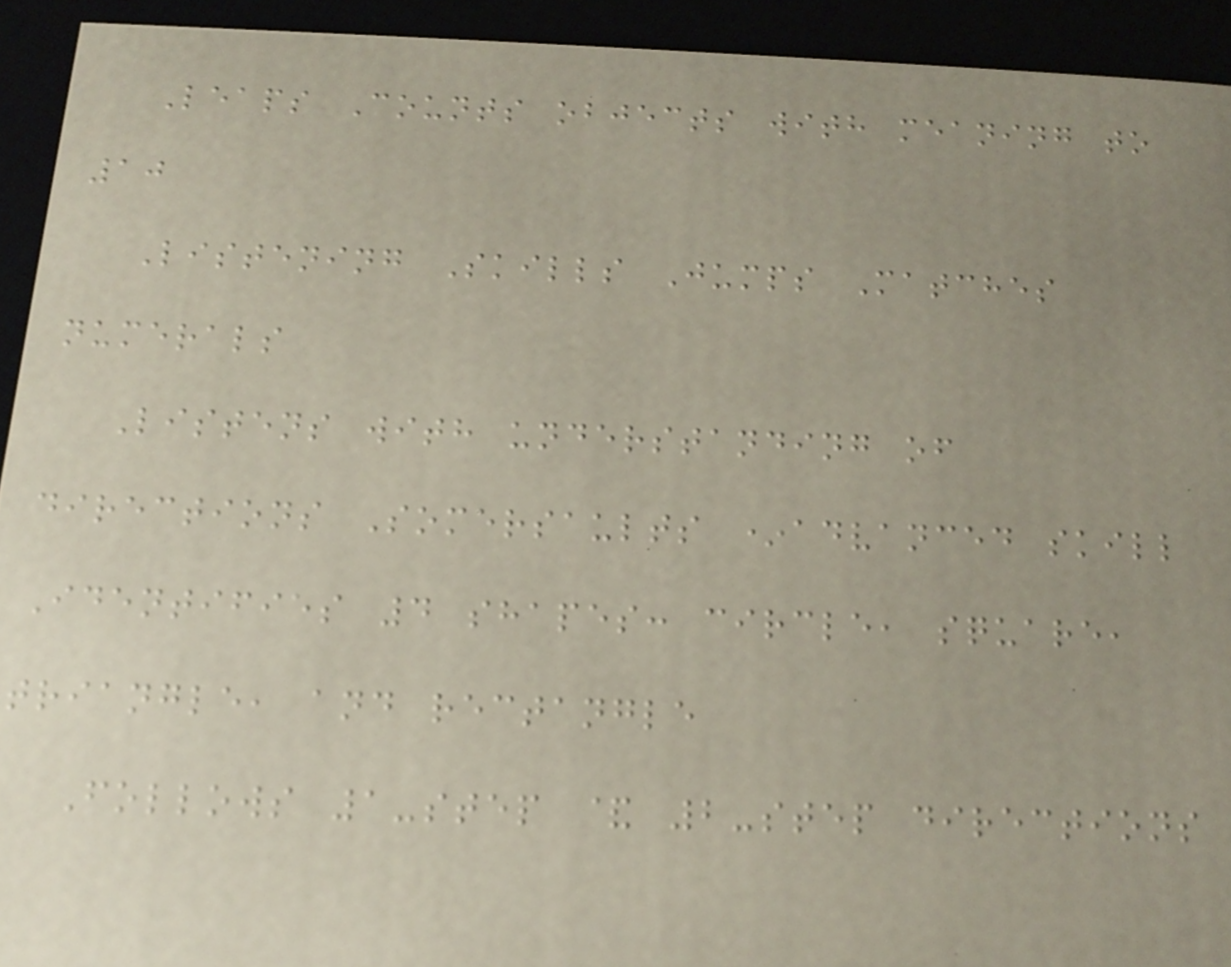Leaps Counts objects with meaning to
10
Listening Skills Jumps Matches
numerals
Listens with understanding of
directions Somersaults *advanced skill
Identifies 4 shapes: circle, square,
triangle, and rectangle
Follows 1-step & 2-step directions
